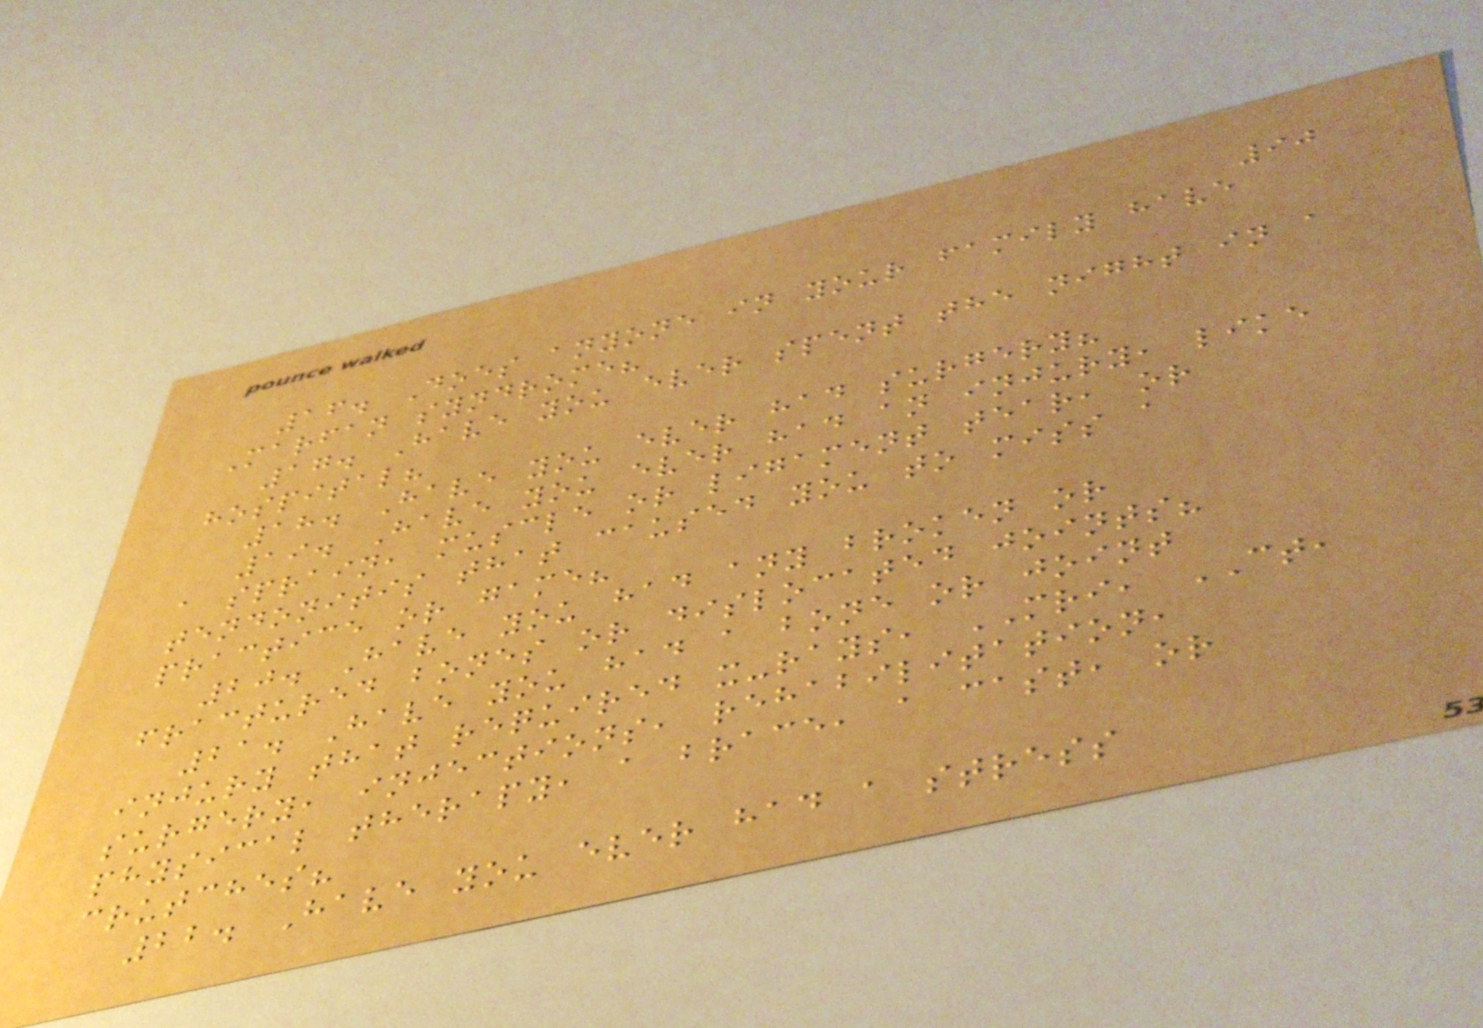90
16. Does anyone in your family have
Marfan syndrome?
17. Have you ever spent the night in a
hospital?
18. Have you ever had surgery?
19. Have you ever had an injury, like
a sprain, muscle or ligament tear, or
tendonitis that caused you to miss a
practice or game?
20. Have you had any broken or
fractured bones or dislocated joints?
21. Have you had a bone or joint
injury that required x-rays, MRI, CT,
surgery, injections, rehabilitation,
physical therapy, a brace, a cast, or
crutches?
22. Have you ever had a stress
